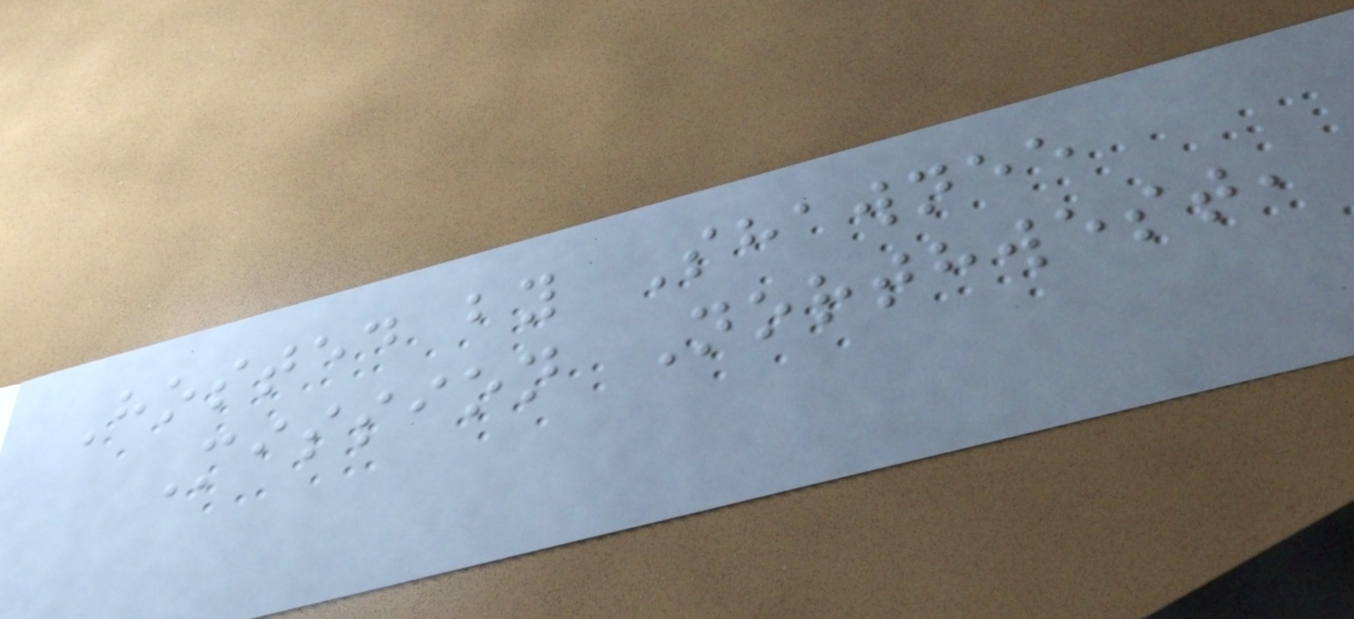Hosted by Shawnee
Mission Northwest,
